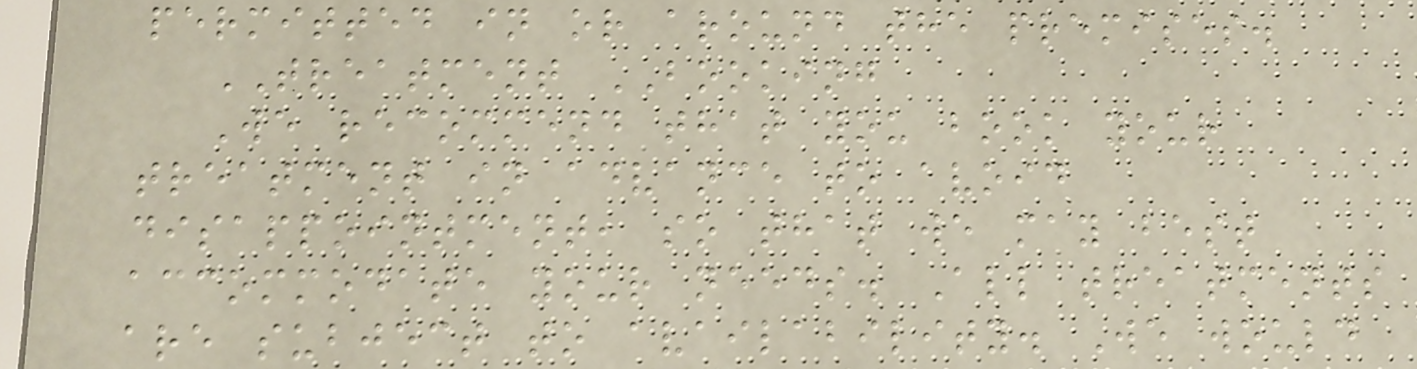permitted in or around the premises.
TREATMENT BOOKING
We recommend that you book your
treatment in advance to avoid
disappointment, so that we may best
accommodate your needs. All treatments
are subject to availability. We would
